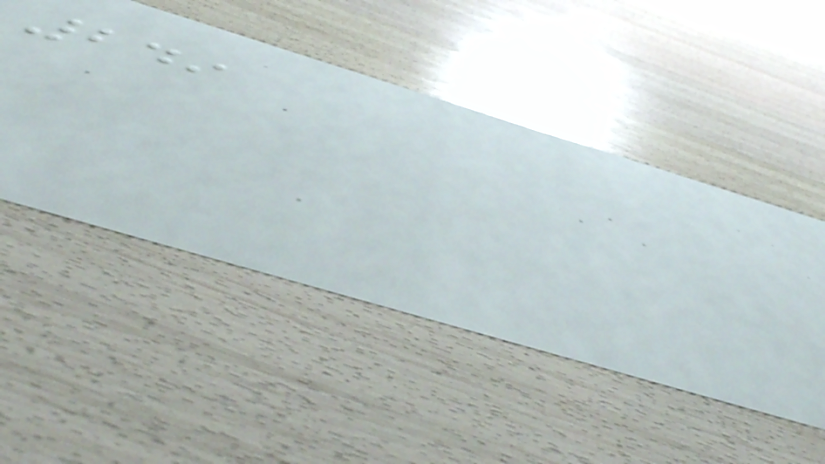249
